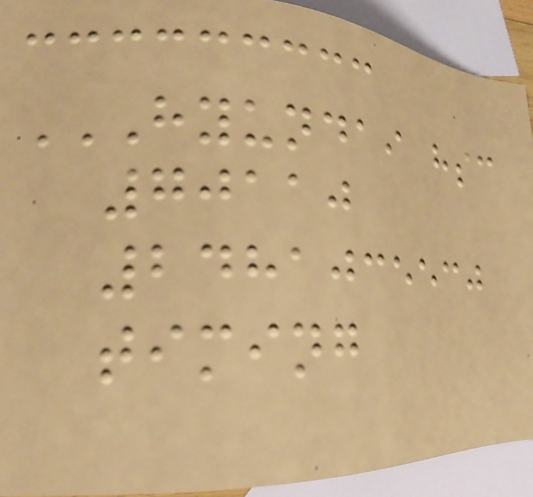HYUNDAI HSC
70110
2481035530
TIMING
